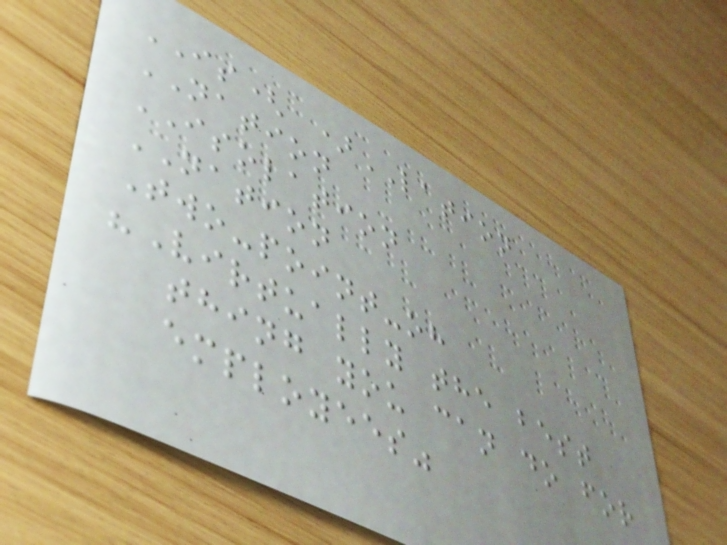IS( )LATION
NATION
ISOLATION
NATION
Two-point-oh
"Virtually the best
thing you can do for
employees"
